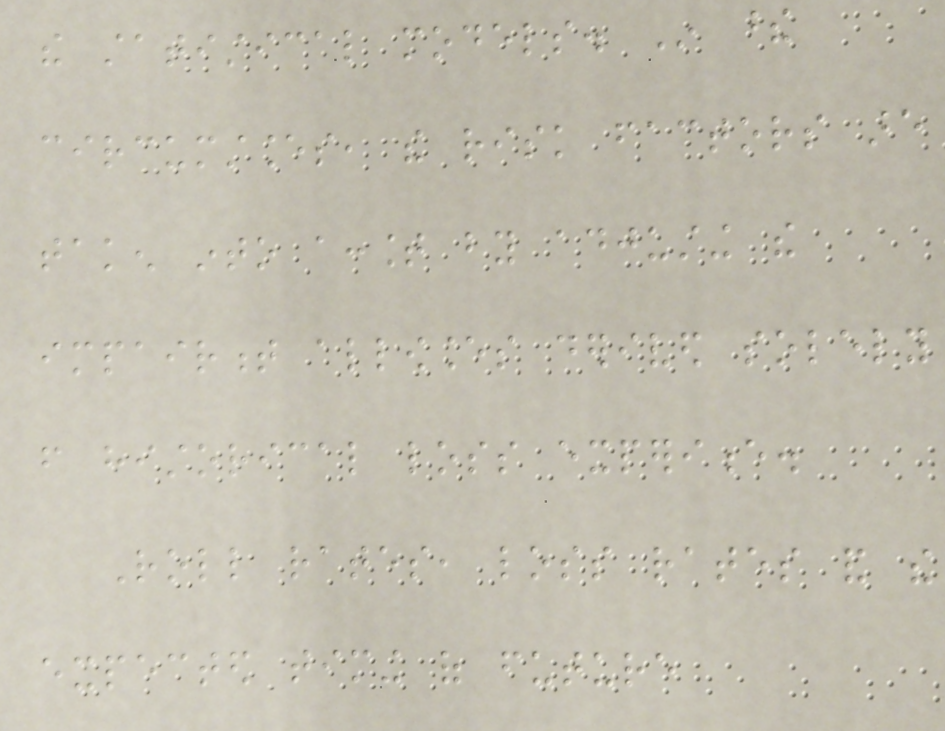the statistical models. In these
circumstances, the risk factors are
taken into account by adjusting the
impairment allowances derived solely
from historical loss experience.
Roll rates, loss rates and the
expected timing of future
